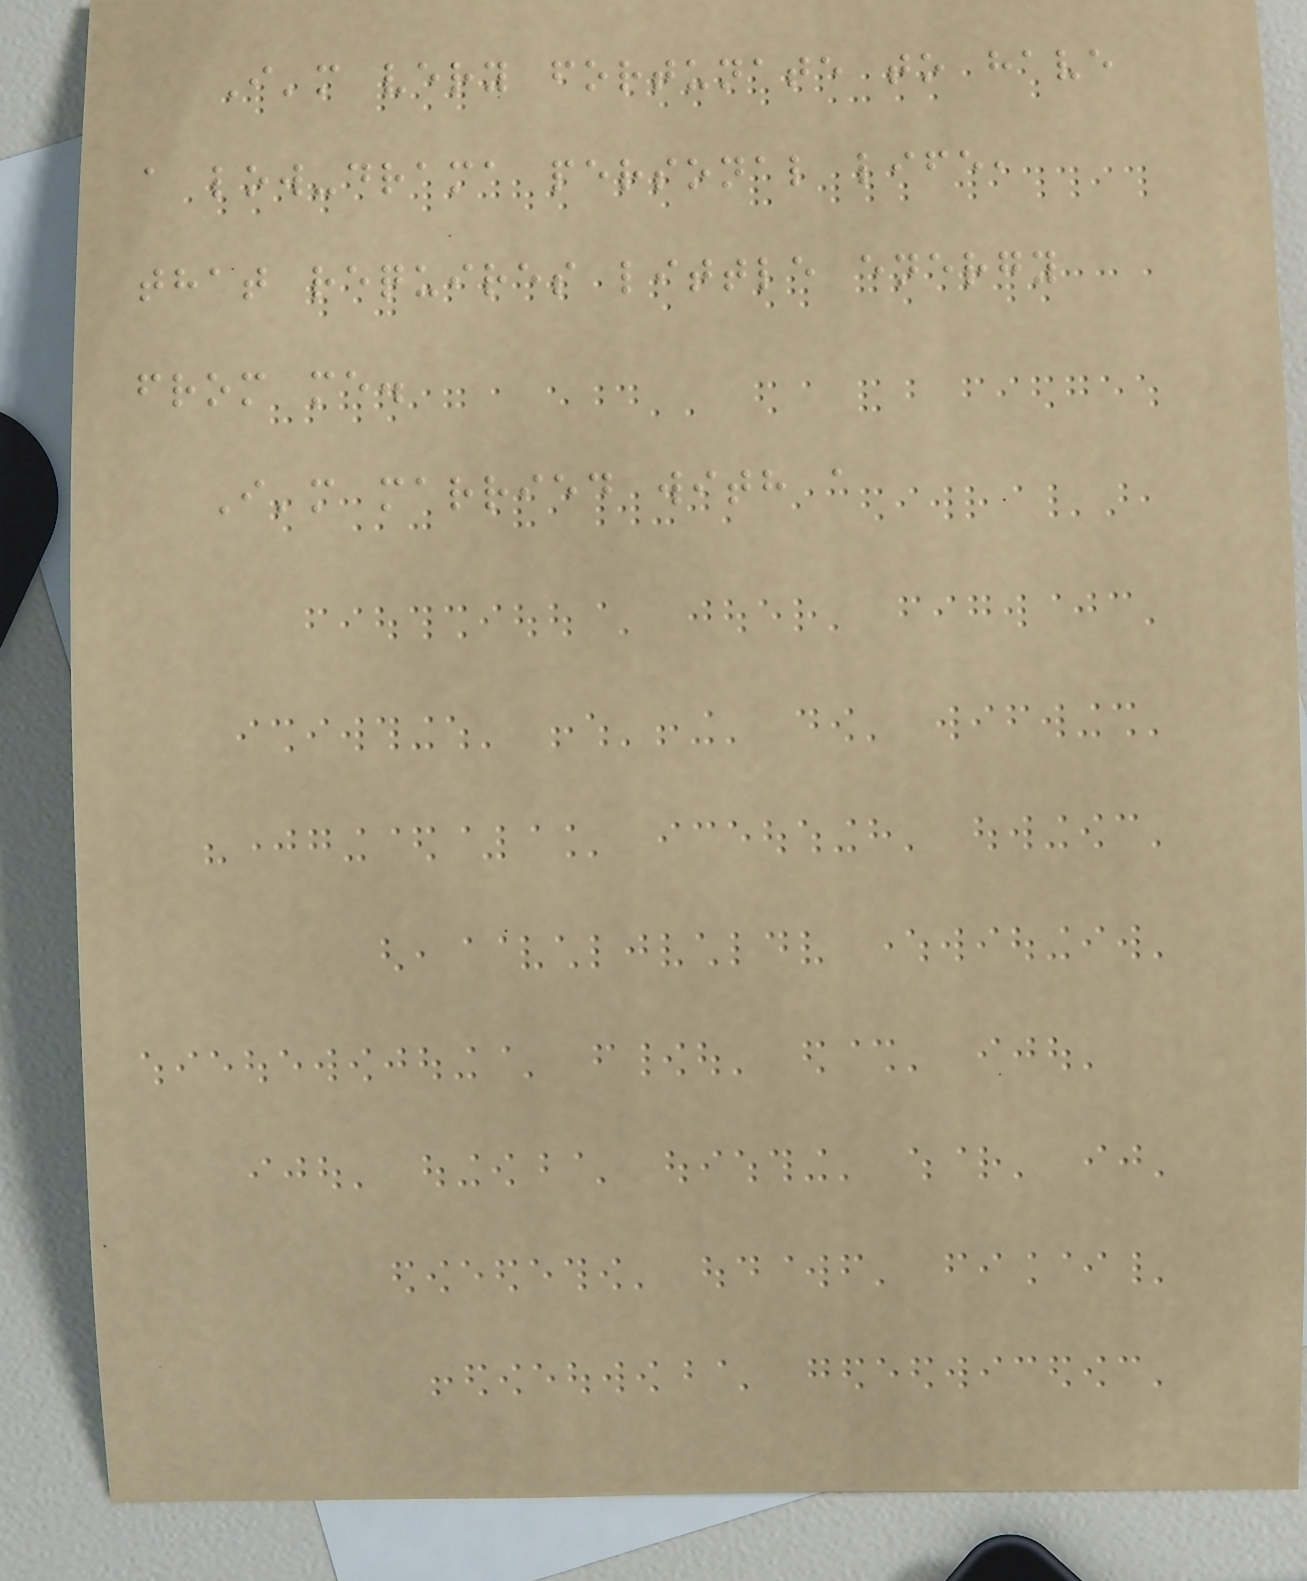I'm very fortunate to have
a low-drama personal life,
that requires little energy
from me.
I'm married with a
